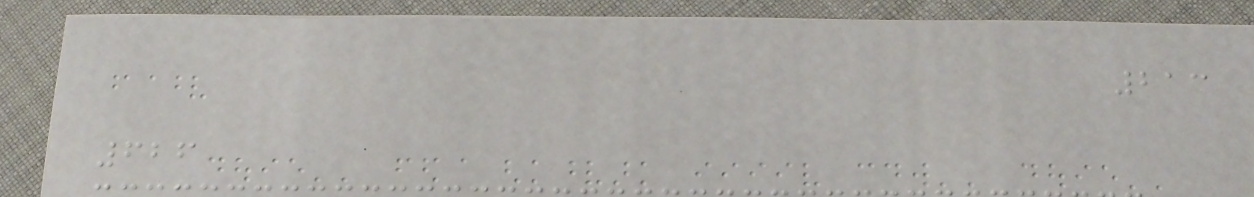213
626
